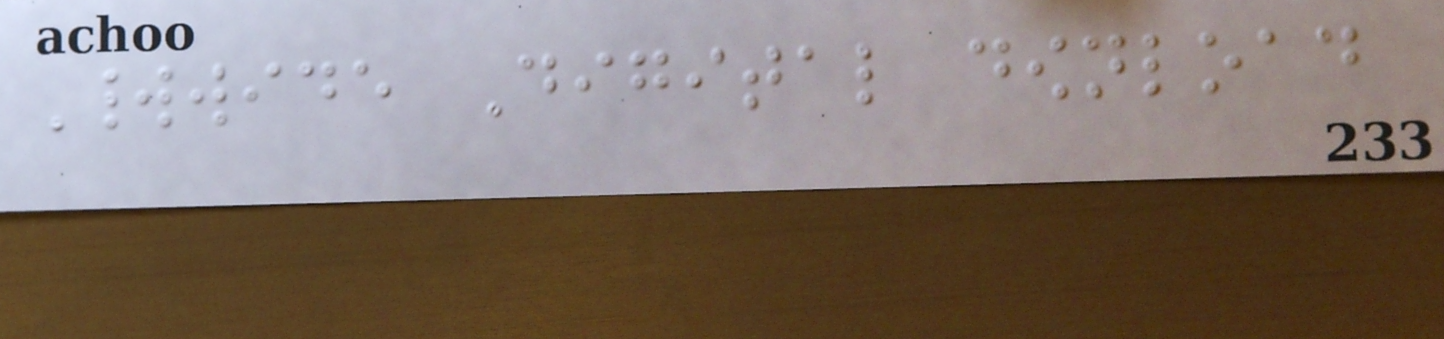Worldwide Digital download
